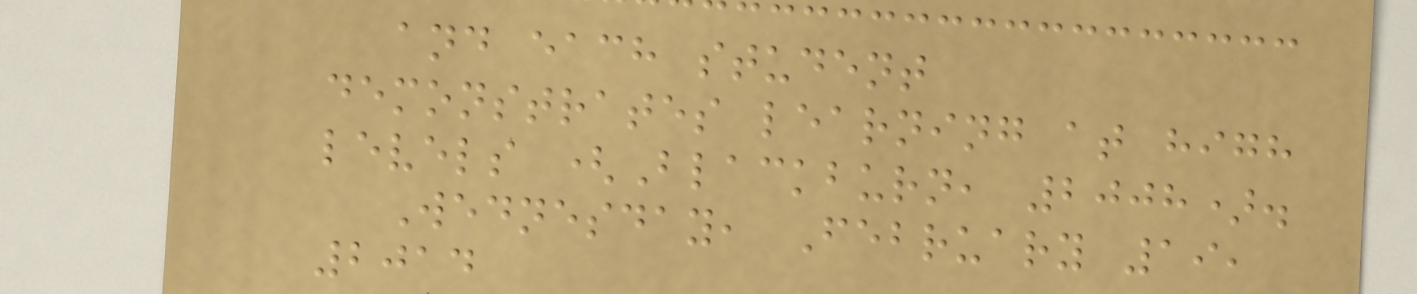and each student
demonstrates learning at high
levels (Blackburn, 2008).
Wednesday, February 19,
2014
